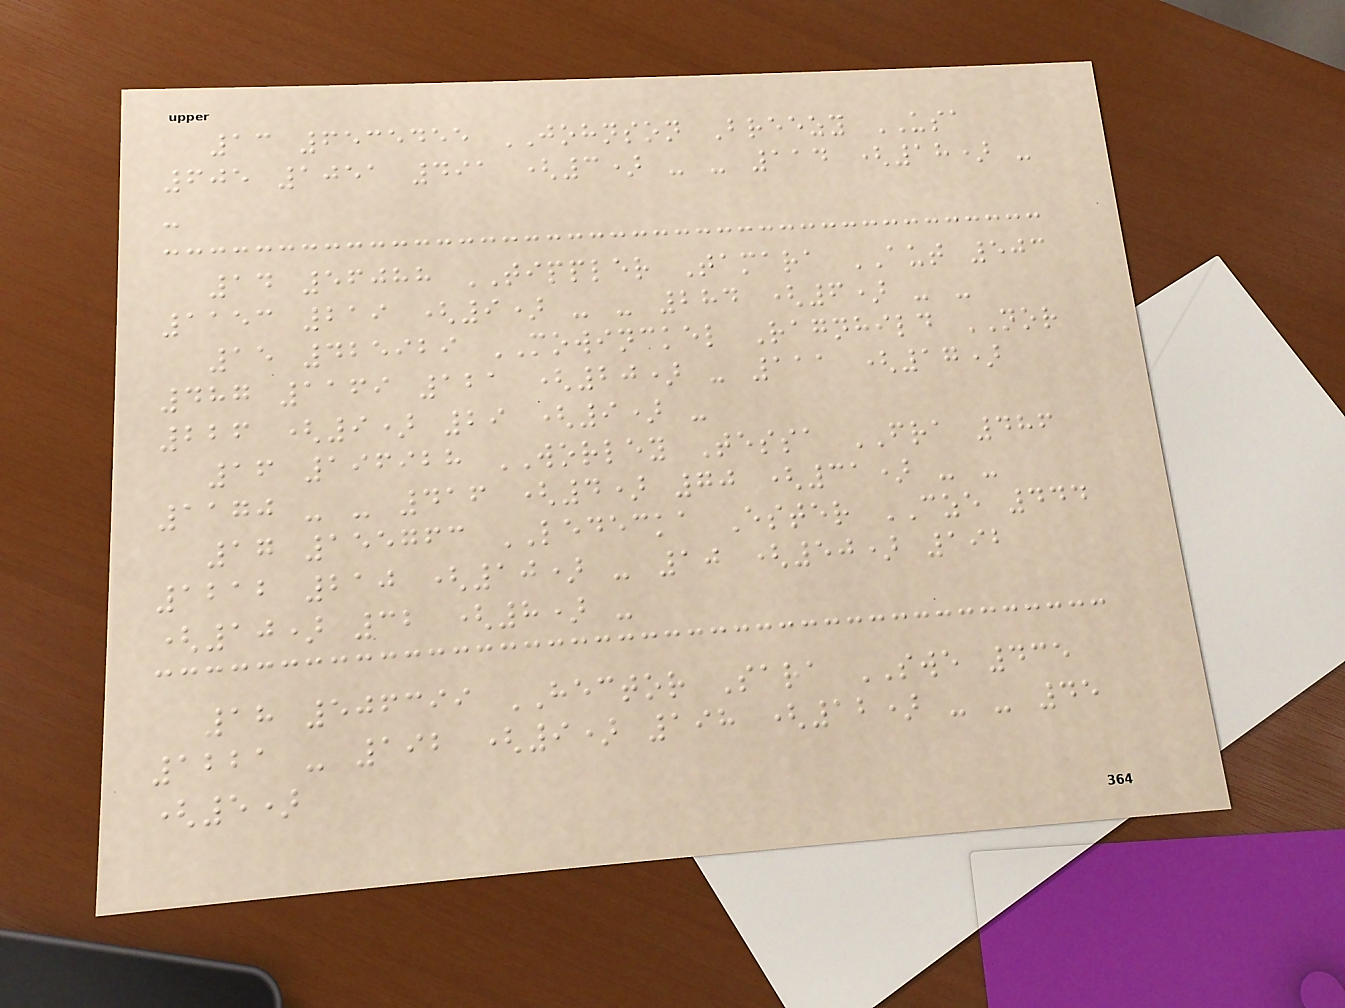13 6535455 JOHNSON Breezy USA
605 1051 491 (3) - - 114 (18) -
-
14 56088 TIPPLER Tamara AUT 503
1153 219 (9) - - 284 (6) - -
15 425929 MOWINCKEL Ragnhild NOR
487 1169 121 (20) - 111 (17)
226 (9) 29 (9) -
16 196928 WORLEY Tessa FRA 486
1170 - - 416 (4) 70 (31) - -
17 155763 LEDECKA Ester CZE 444
1212 210 (10) - 10 (50) 192
(10) 32 (8) -
18 506399 HECTOR Sara SWE 435
1221 - 192 (9) 198 (12) - - 45
(5)
